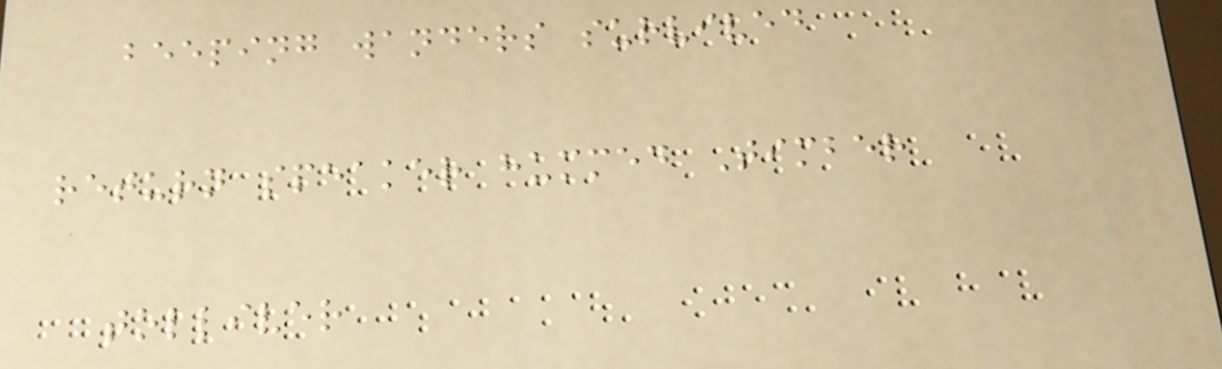beeping wanders survived
return speaker hummed Timber
tolliver
